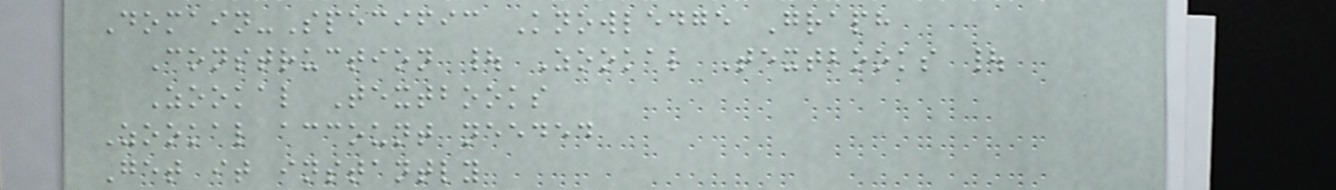Domain-Specific Knowledge Graph
Construction | Zookal Textbooks |
Zookal Textbooks
Zookal account needed
Get it instantly
